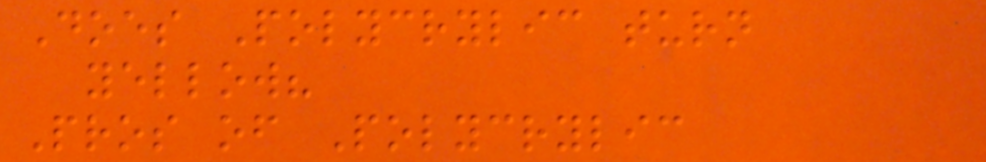Does Polycrylic turn
yellow?
Pros of Polycrylic
